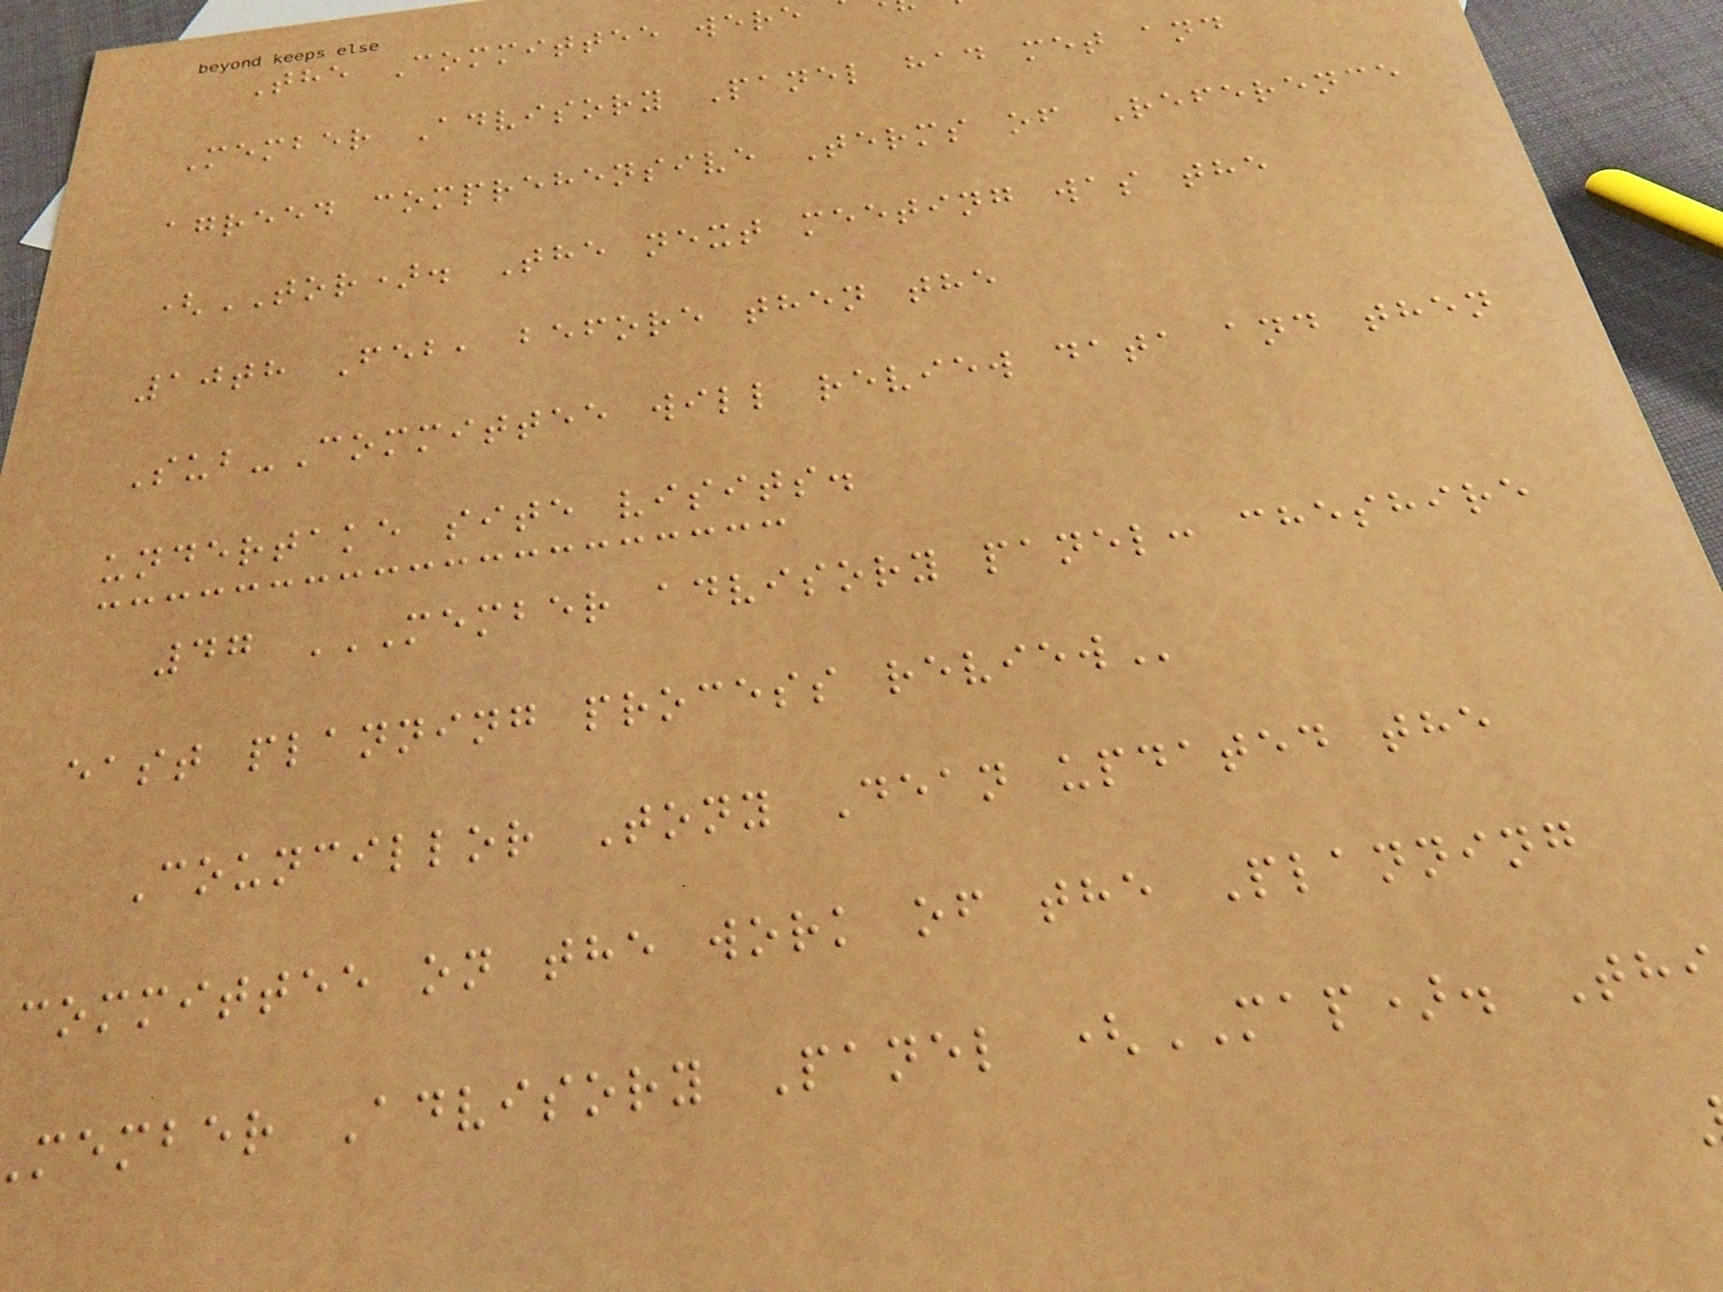The Committee were
Member Advisory Panel had met and
agreed comprehensive Terms of Reference
(TOR). The next meeting was the
10th Feb, before then the
Sub-Committee will review data and then
undertake site visits.
47 MEMBER ADVISORY PANEL: CHESHIRE
east planning process
Councillor Tony Dean updated the
committee on the work of the Planning
member Advisory Panel (MAP). Thi
